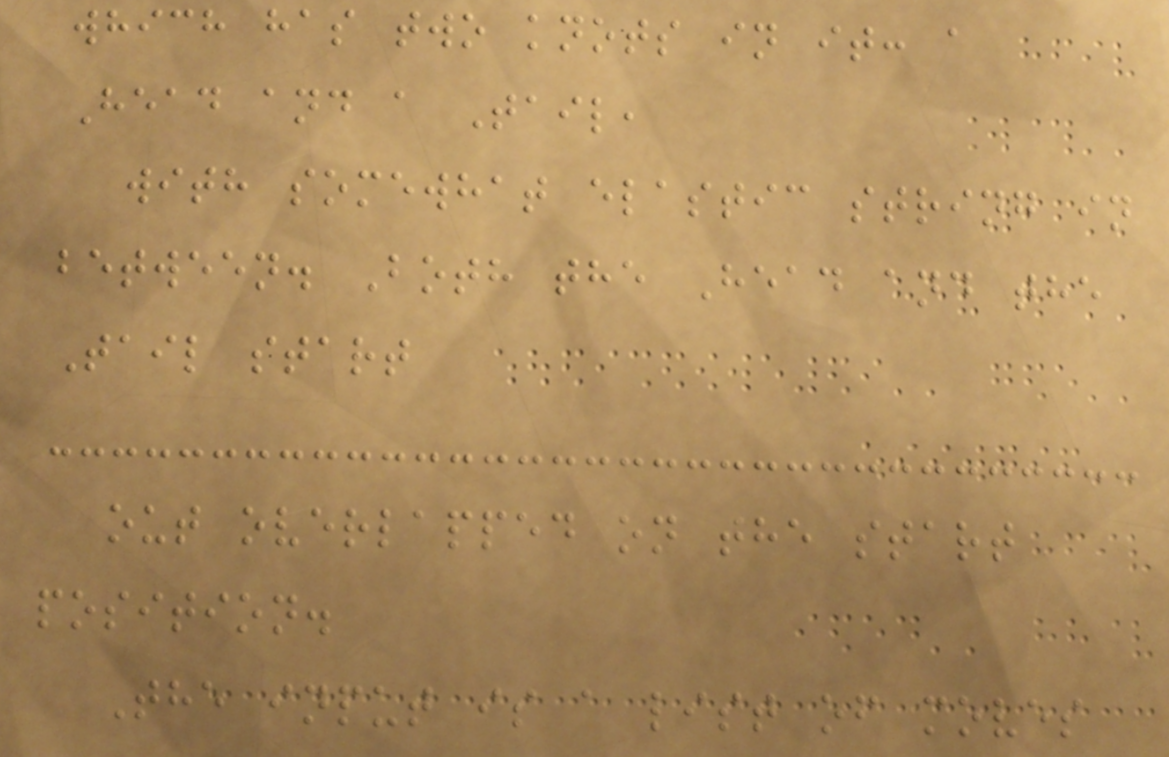which has two knots in it: a
Head and a Tail,
with somewhat elastic string in
between. Both the Head and the
Tail start
out overlapped on the start
position.
The input is a list of moves
